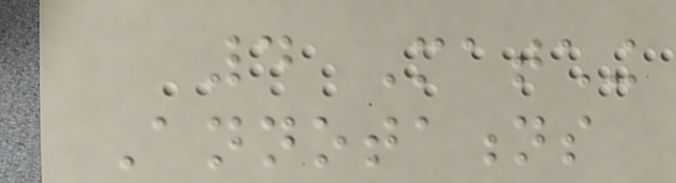4 Matching
Annotations
